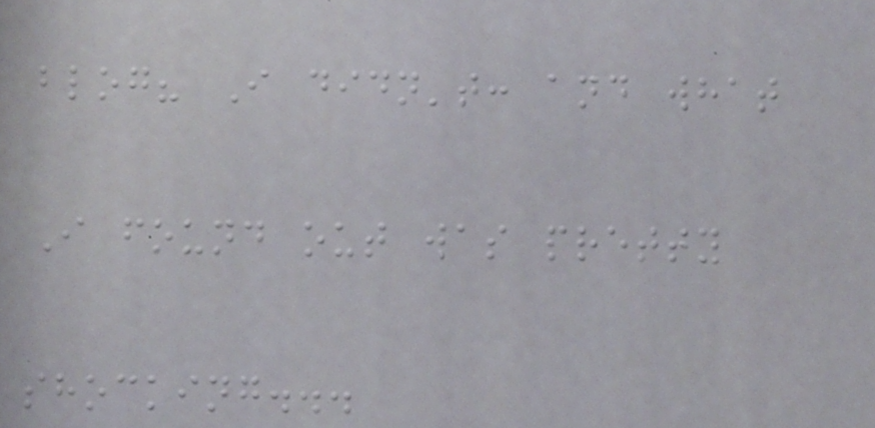blog? I didn't: and what
I found out was pretty
shocking...
